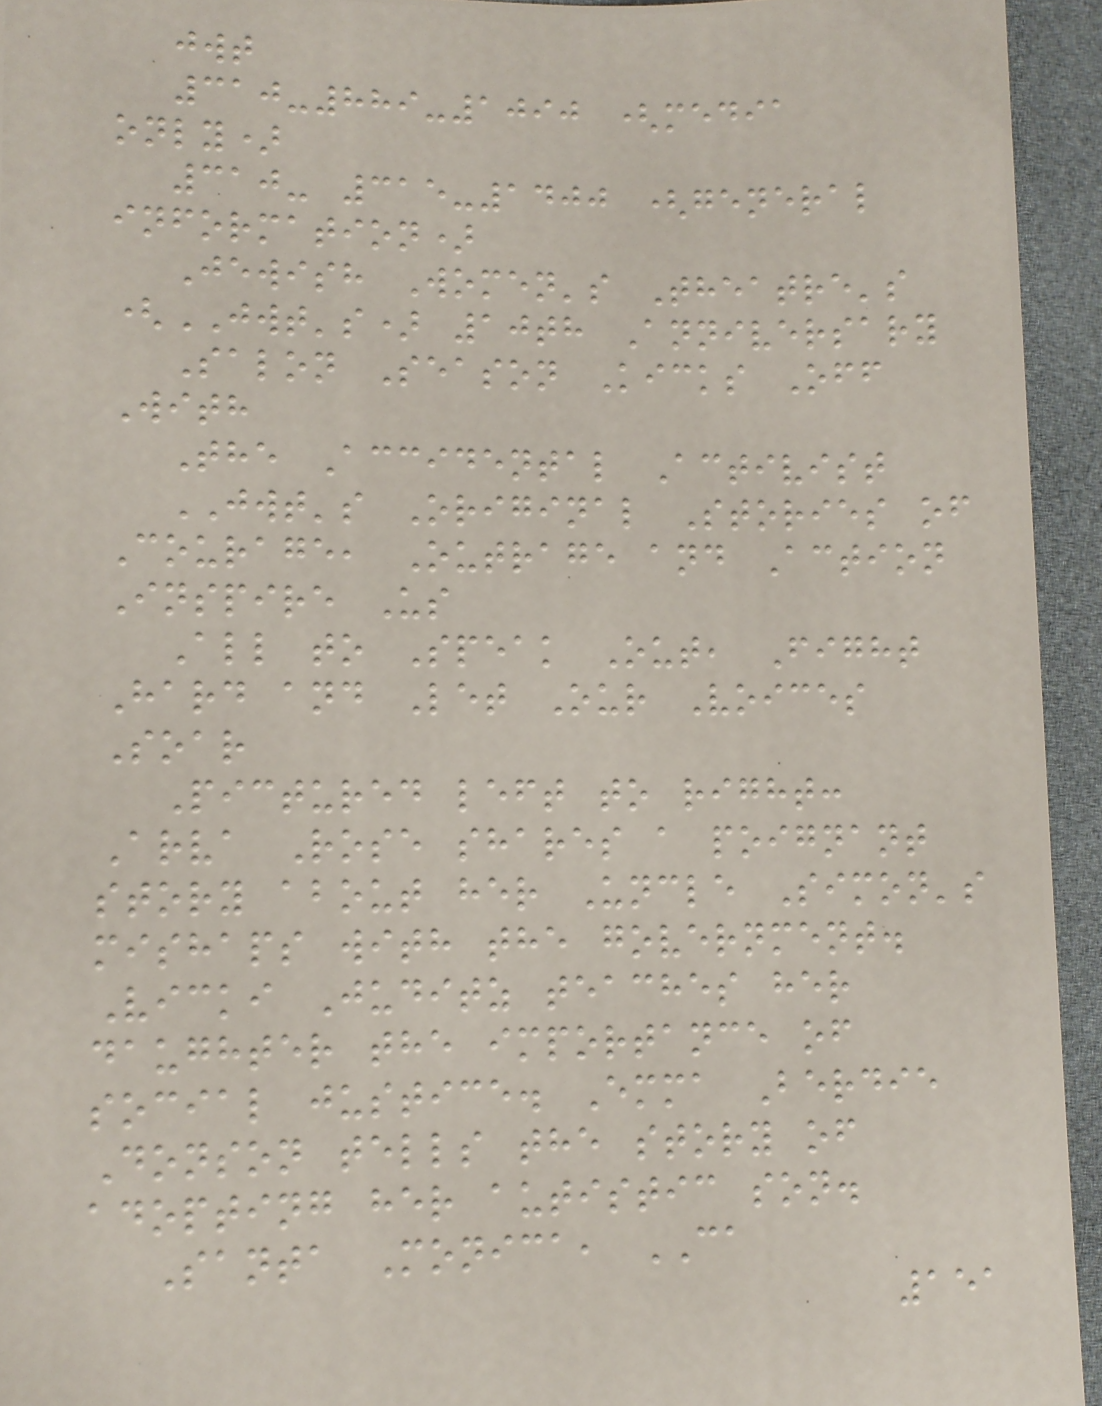jwt
310-889-1090 (media
only)
310- 315-1400 (general
information)
Jewish Women's Theatre's
(JWT's) 10th Anniversary
Salon Season Kicks Off
With
The Accidental Activist
JWT's Original Stories of
Courage, Outrage and Action
Inspire Us
All to Speak Out, Fight
Hard and Let Our Voices
Soar
Pictured left to right:
Arva Rose shares a poignant
story about her Uncle Simon's
mishaps with the government.
Vicki Juditz teaches her
daughter the importance of
social justice. Emma Berdie
Donson tells the story of
adopting her autistic son.
Santa Monica, CA
151
